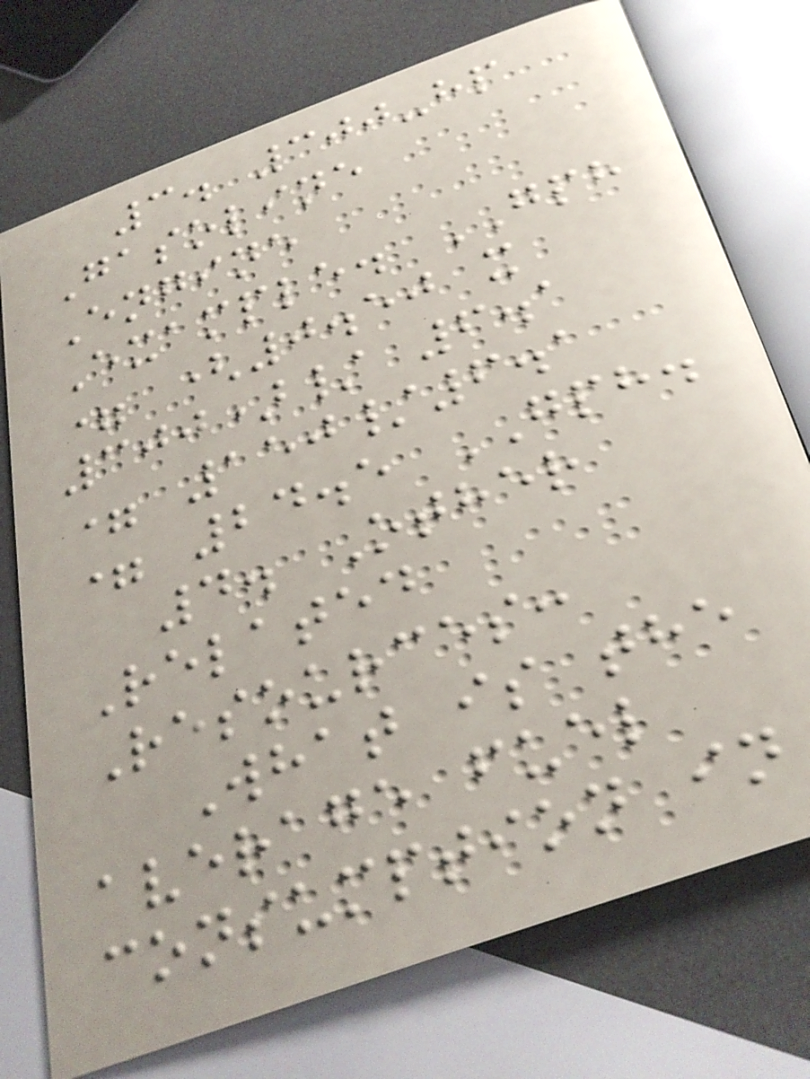3. 300-hp
Gasoline
Engine
Example. GPH
= (0.50 x
300)/ 6.1
= 150/6.1
= 24.5 GPH.
4. Other
Related
Resources:
What is the
average fuel
consumption in
